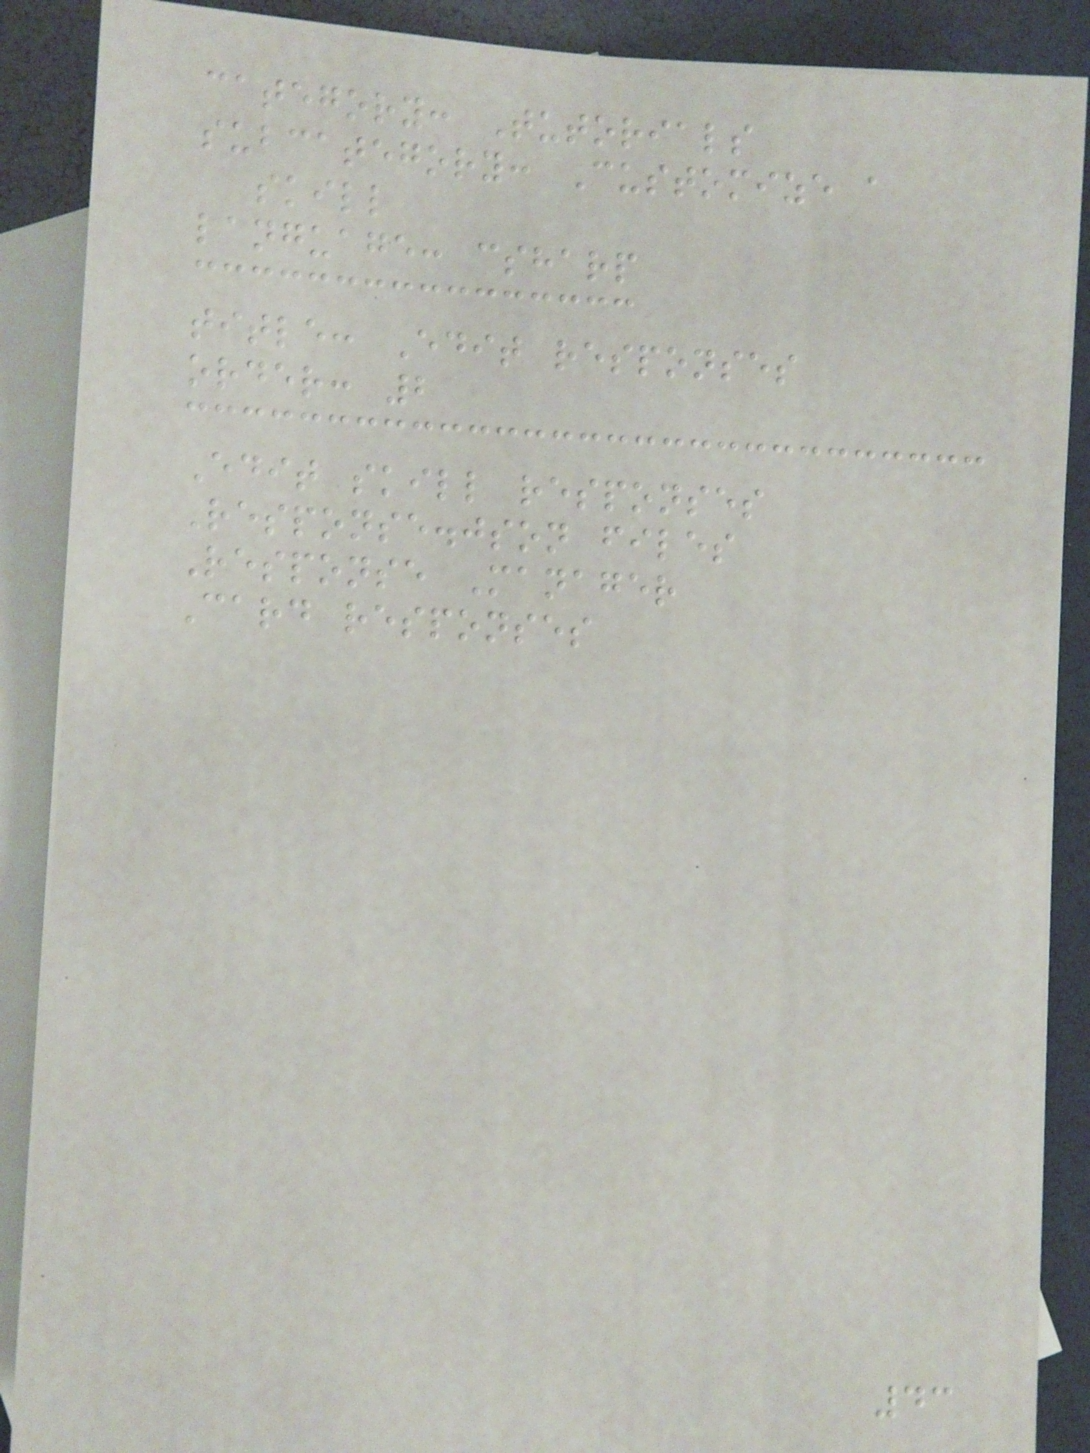category: Tutorials
subcategory: Customize a
skill
language: csharp
title: Edit responses
order: 2
Edit skill responses
Response.json files
Response Manager
Card responses
43
